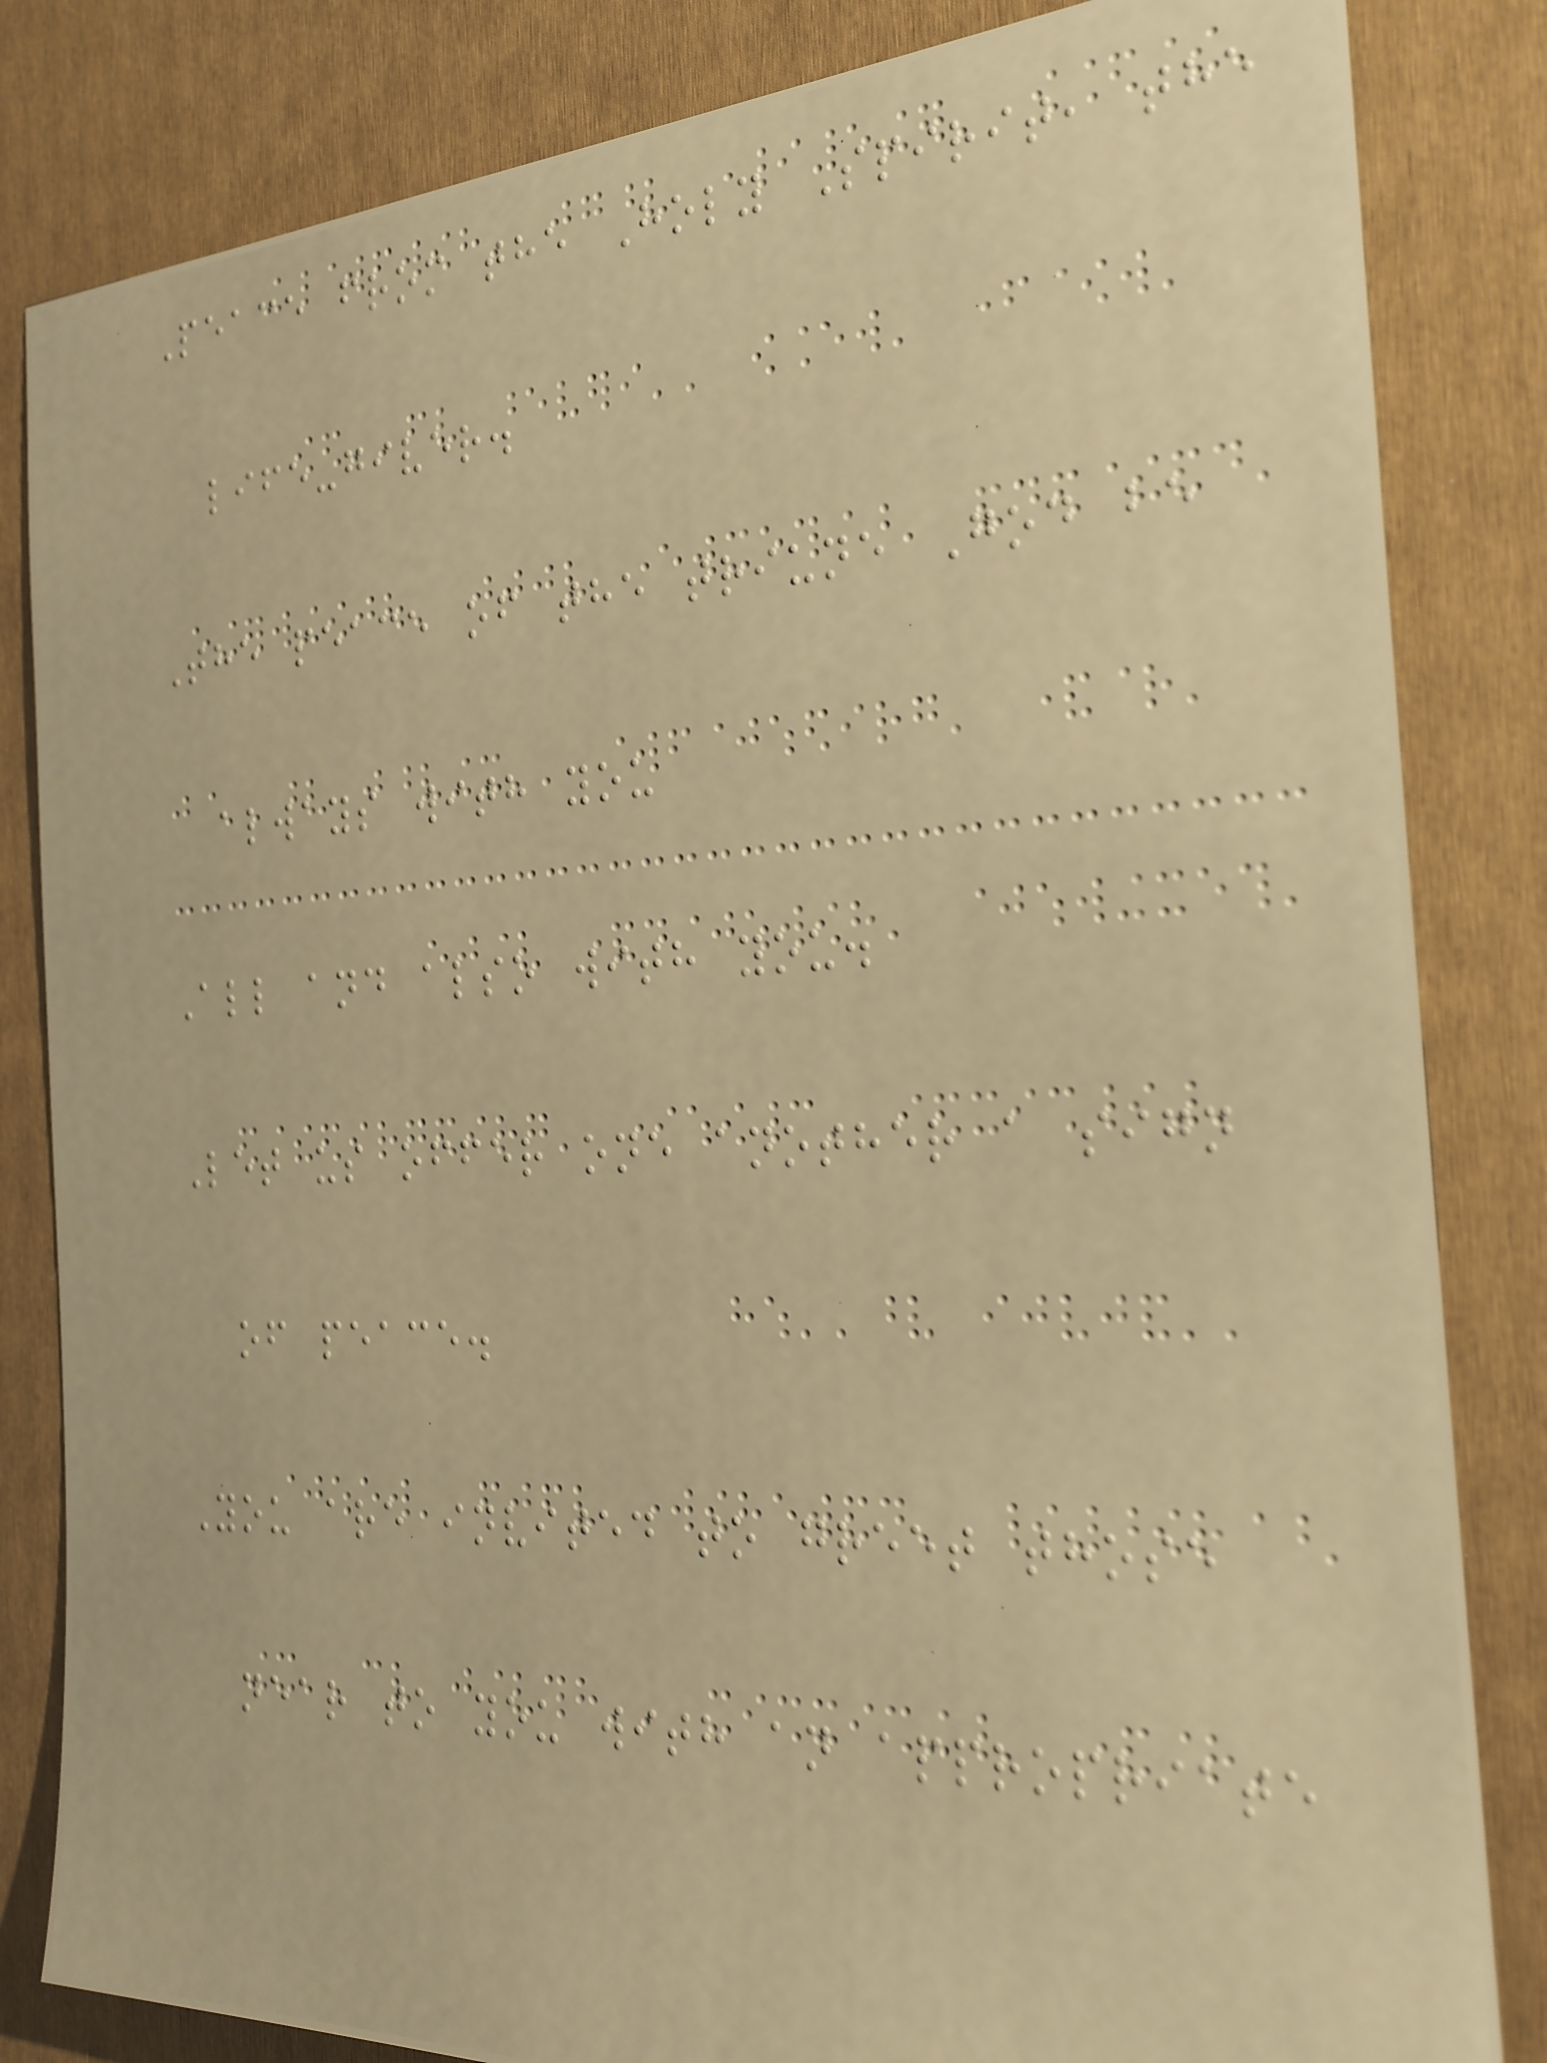Peace from the Holy Spirit, the
life-giver.
The peace of the triune God be
always with you
All and also with you.
Let us offer one another a sign
of peace.
You are invited to greet those
near to you with an appropriate
